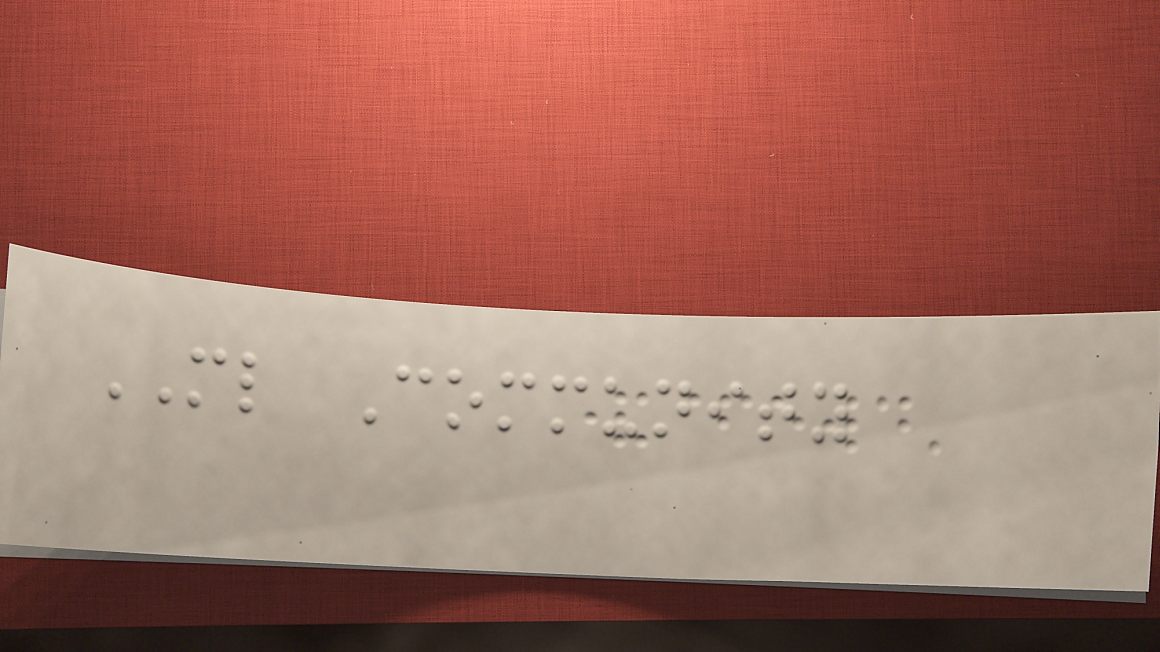ML Community
